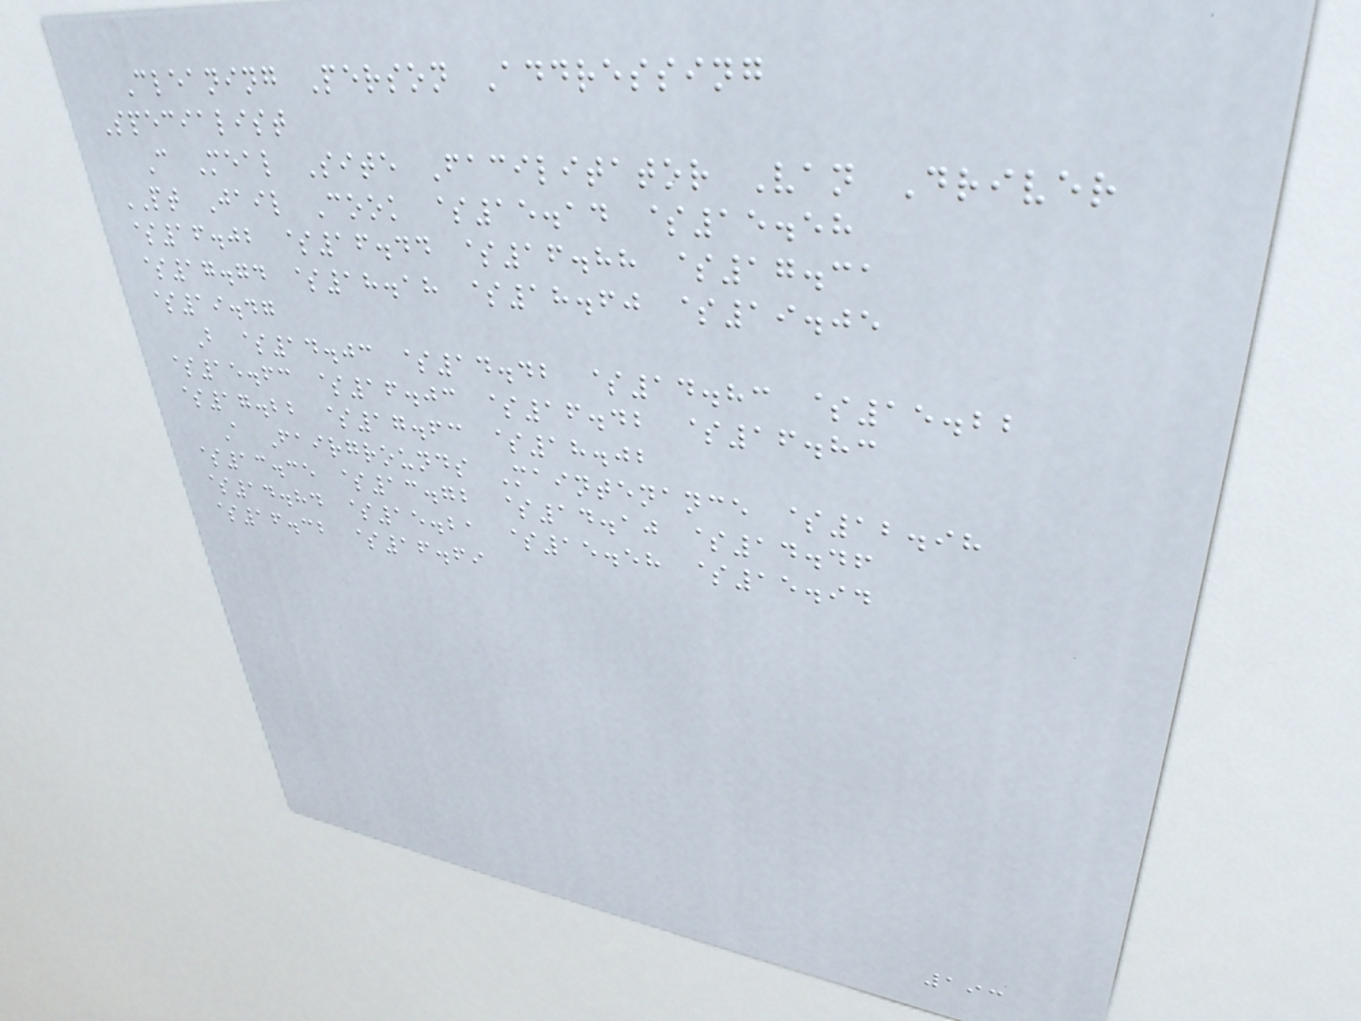Cleaning Person Addressing
Specialist
C Meal Site Facilitator Van Driver
PT Jail Cook $15.14 $15.58
$16.02 $16.44 $16.88 $17.31
$17.74 $18.18 $18.60 $19.05
$19.47
B $14.03 $14.42 $14.83 $15.22
$15.63 $16.03 $16.42 $16.83
$17.22 $17.63 $18.02
A Fairgrounds Maintenance $12.98
$13.35 $13.72 $14.10 $14.46
$14.84 $15.21 $15.58 $15.94
$16.32 $16.69
193
